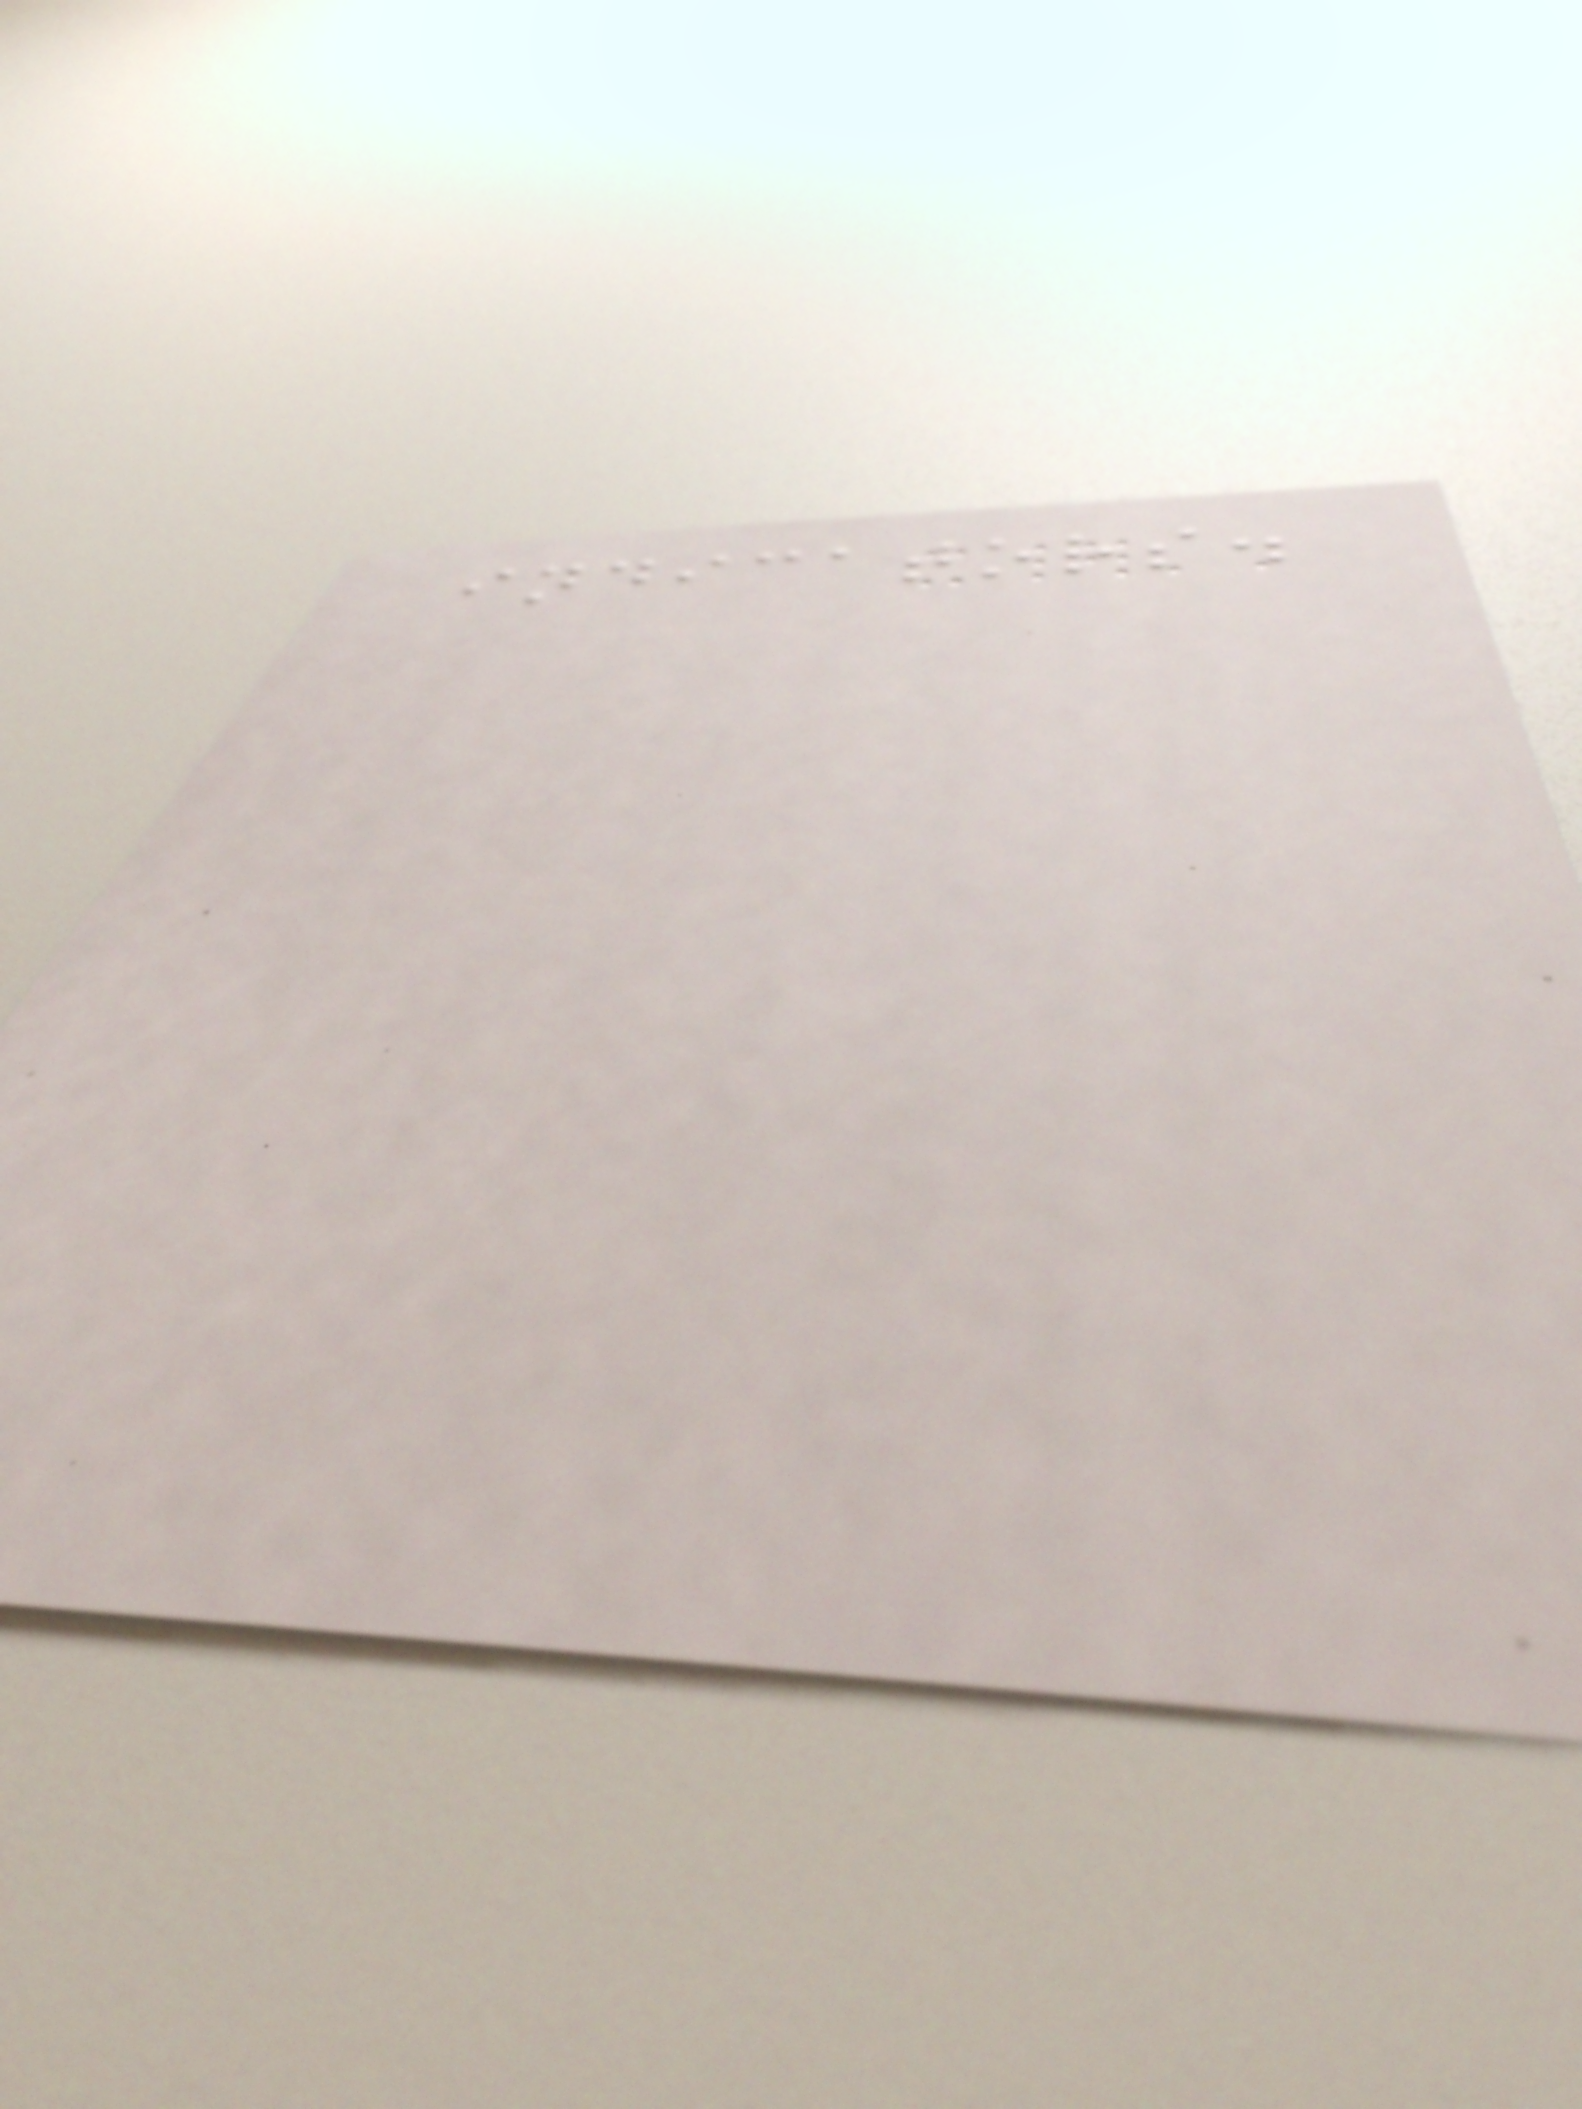indicators.
